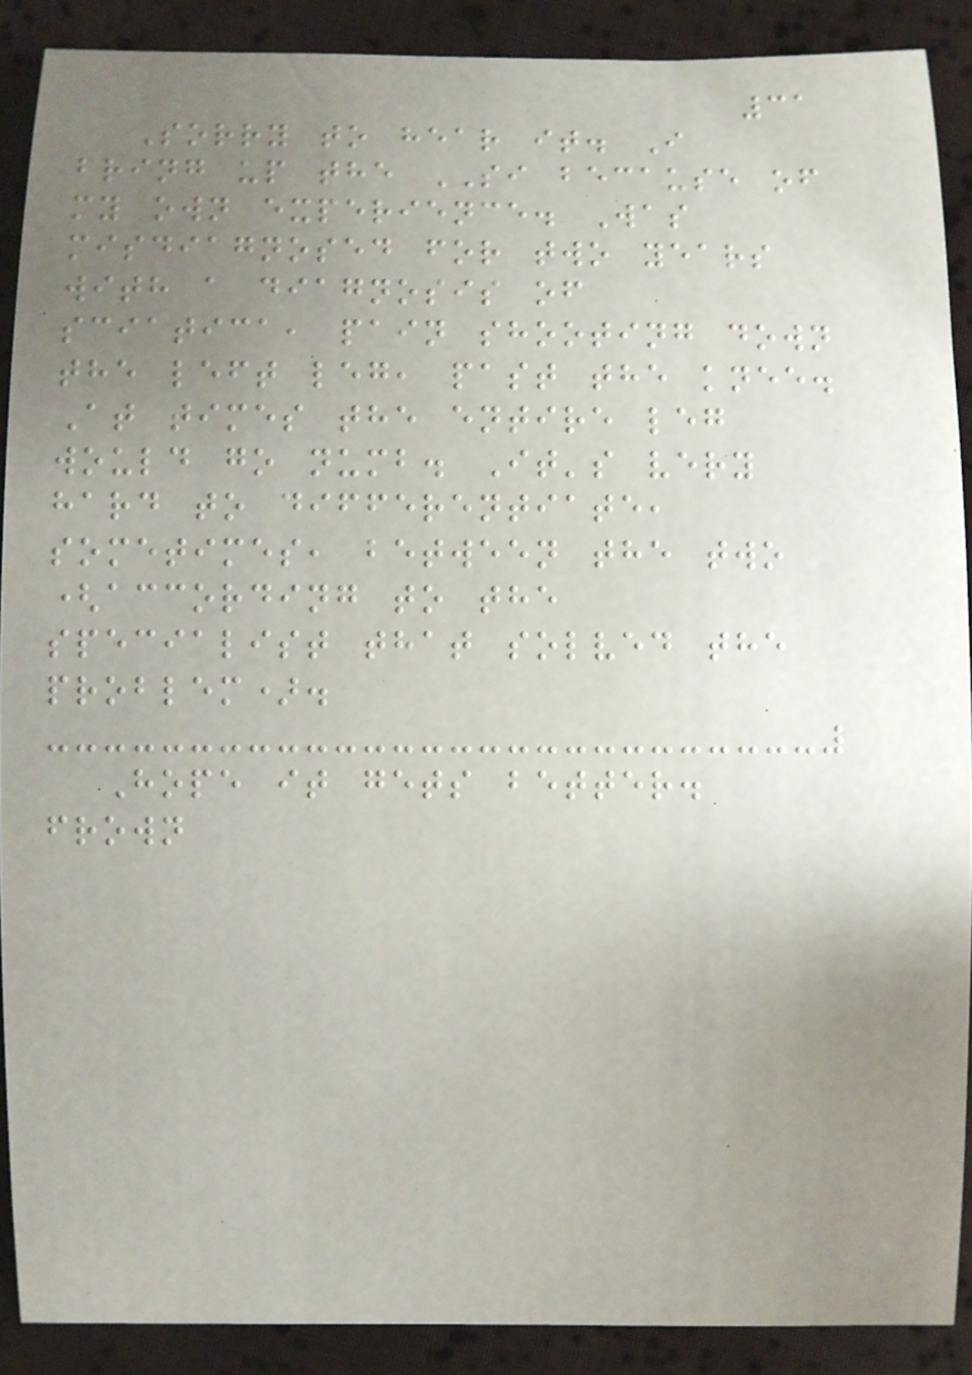31
Sorry to hear it. I
bring up the SI because of
my own experience. Was
misdiagnosed for two years
with a diagnosis of
sciatica, pain shooting down
the left leg, past the knee.
At times the entire leg
would go numb. It's very
hard to differentiate,
sometimes, between the two
(according to the
specialist that solved the
problem).
Hope it gets better.
frown
